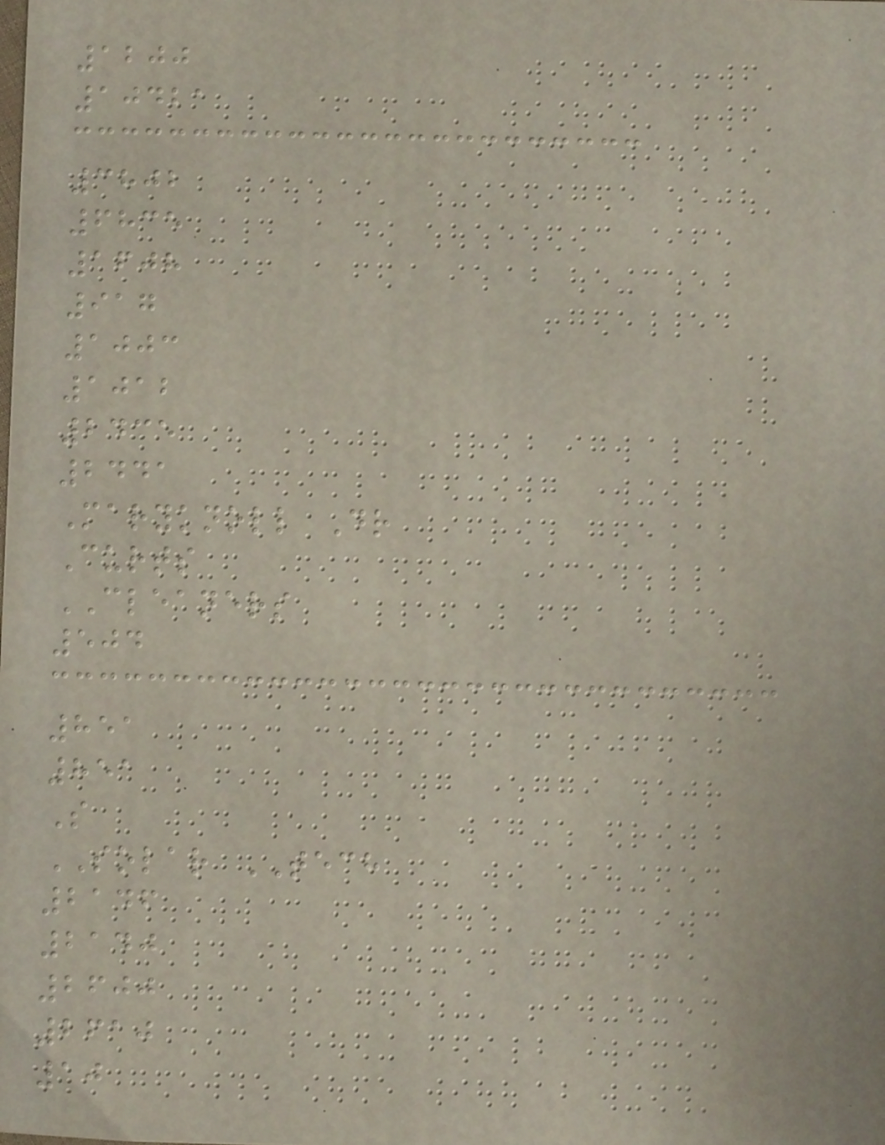1200
10421
3802
6835
1608
917
1003
1012
2435
2441
Maryknoll Dr
Curts
CLEANERS
504
851
851
S
SOLAR TECH
2146
2140
2600
2610
10
